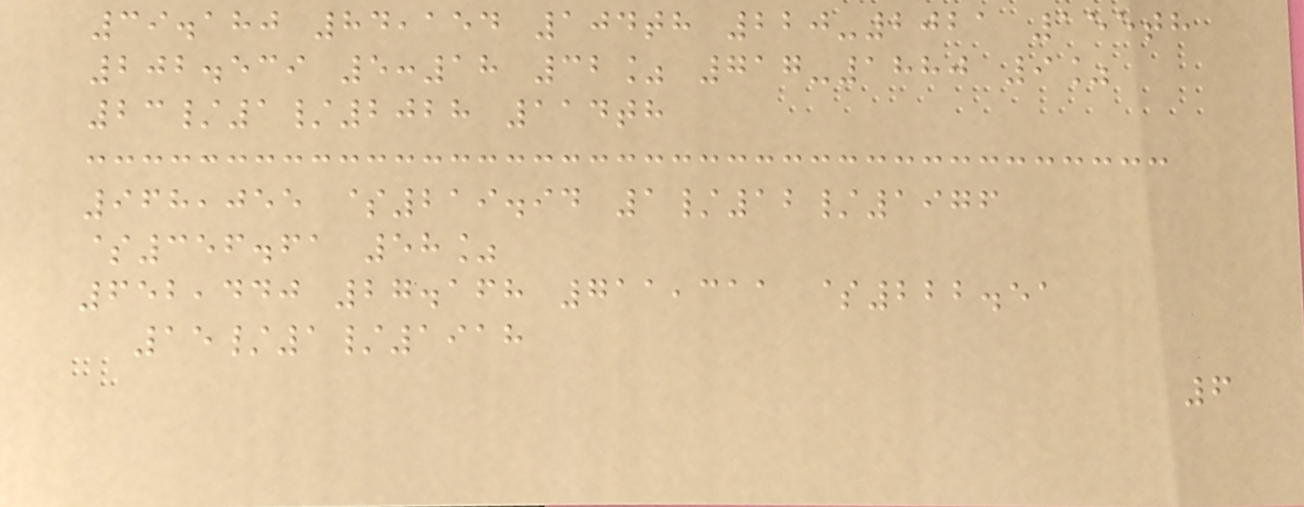39.180 84,154 104th 220-2021 155th
202.539 5:18 32% 717-1880 9%
23/1/2028 114th
968,055 $219.94 1/12/1976
$356.61 58%
652,440 27.168 711,311 $222.51
15/1/1918
6
